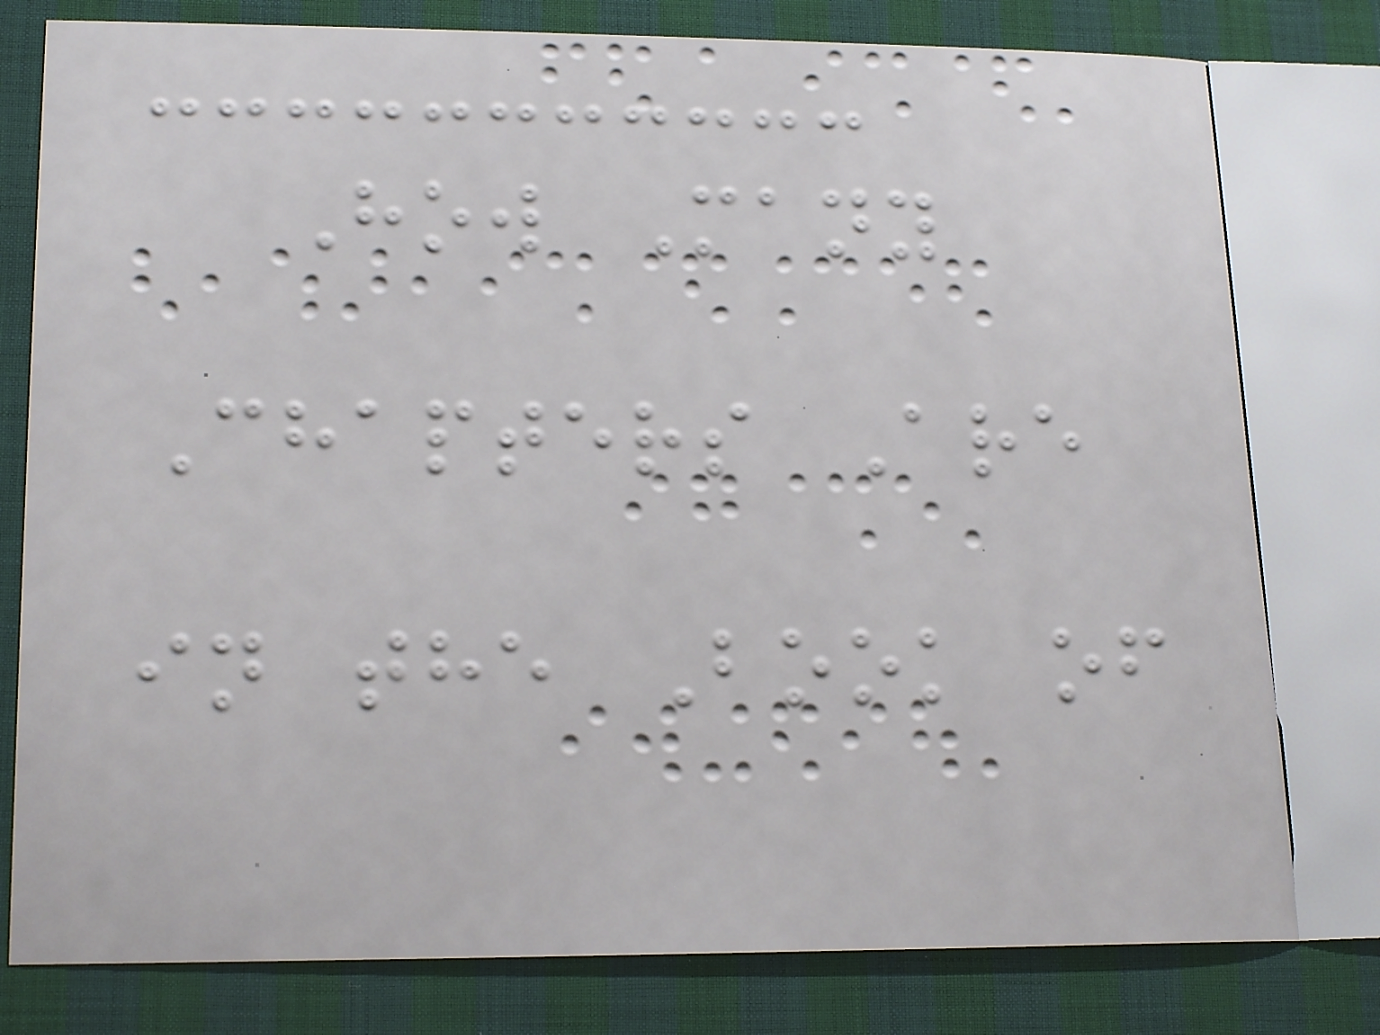How Many
Chapters Are
in the Book of
